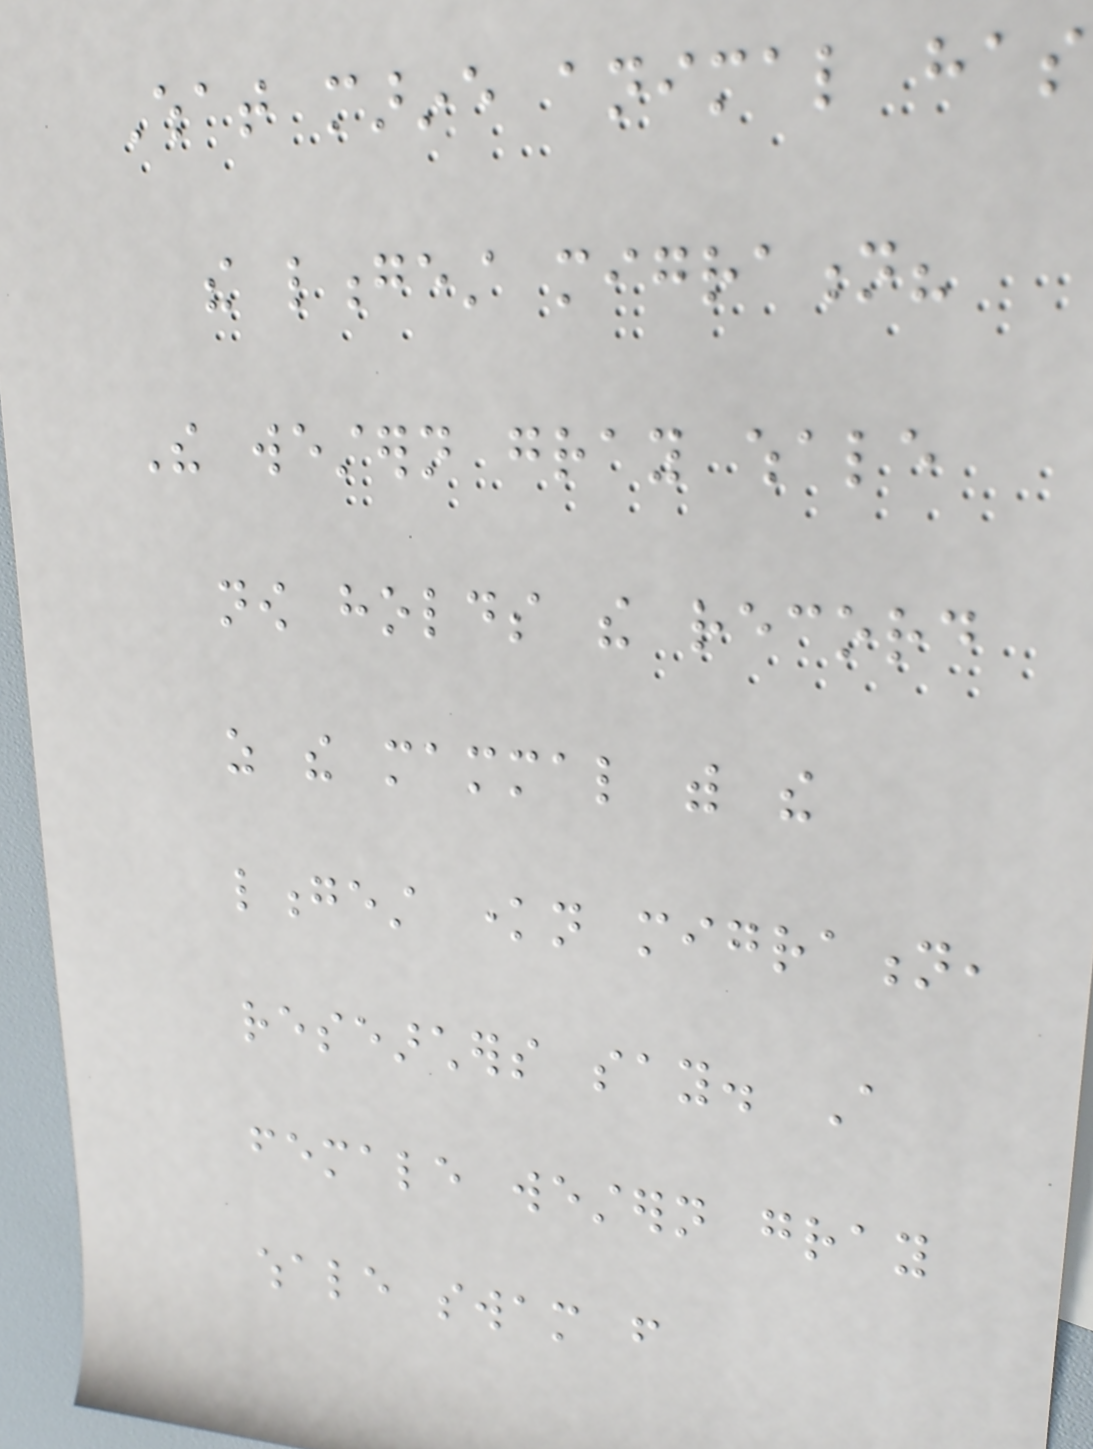What marine animal has
the longest migration?
The western gray whale
now holds the record
as the mammal with the
longest known migration,
researchers say. A
female western gray
whale swam from
